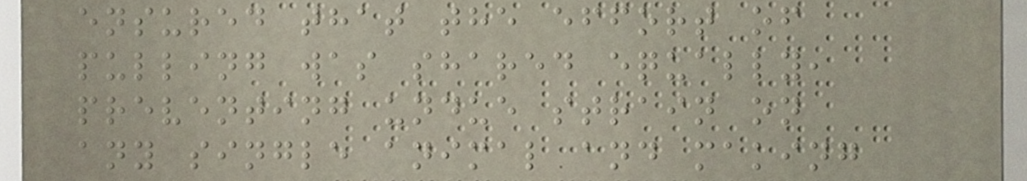ensured that the effort of
pulling was shared equally,
preventing undue strain on
any single animal and making
